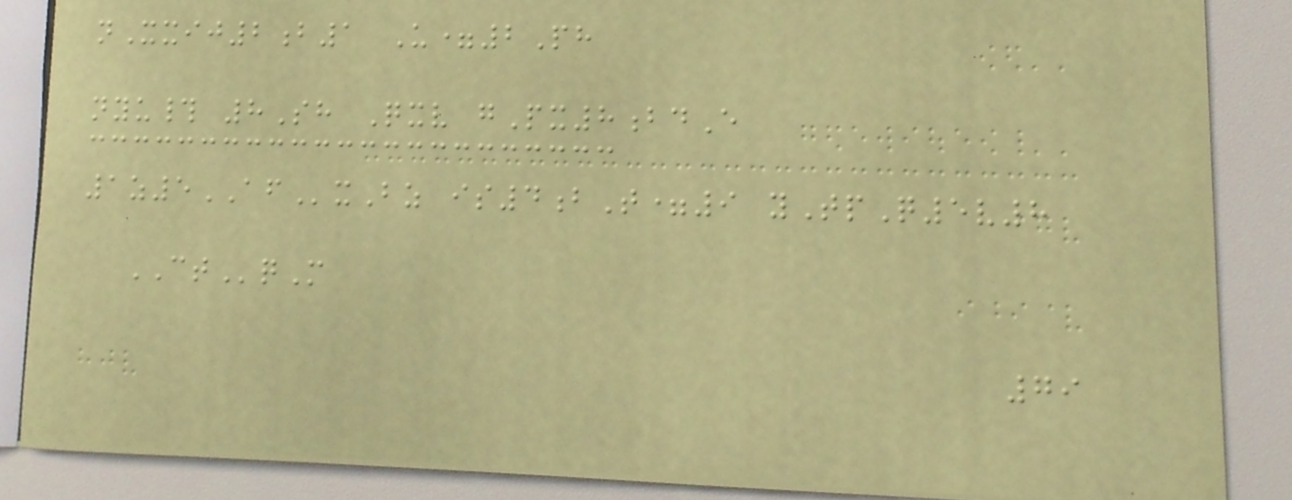nXxij2b1 U=2Ph
nyu# 8Sh Qxv gPx8bdE
1z5AFxBz is4bT=9 yTpQ5v8
CTqM
79
